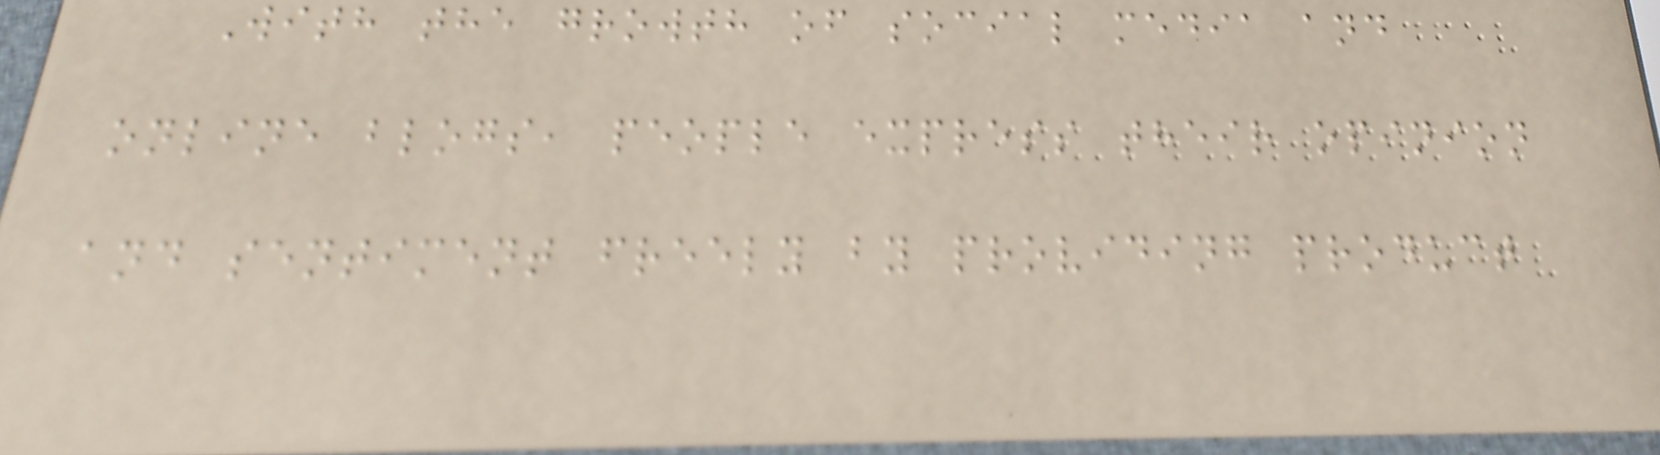With the growth of social media and
online blogs, people express their opinion
and sentiment freely by providing product
